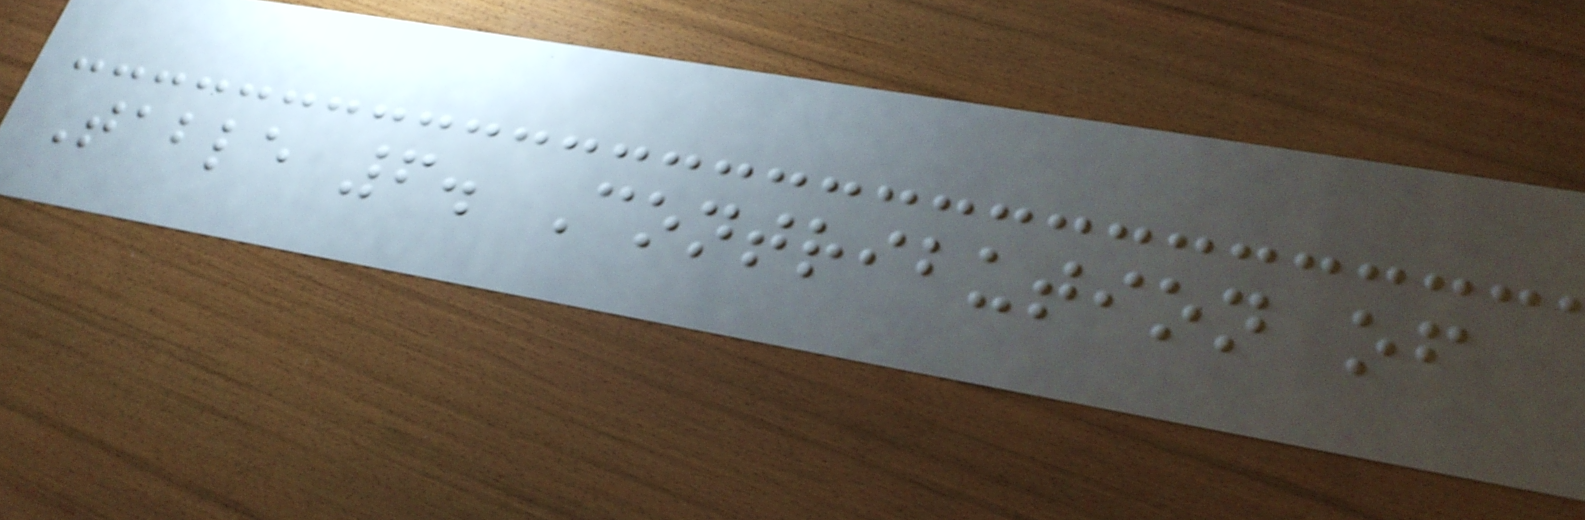Table 6. Contribution of
